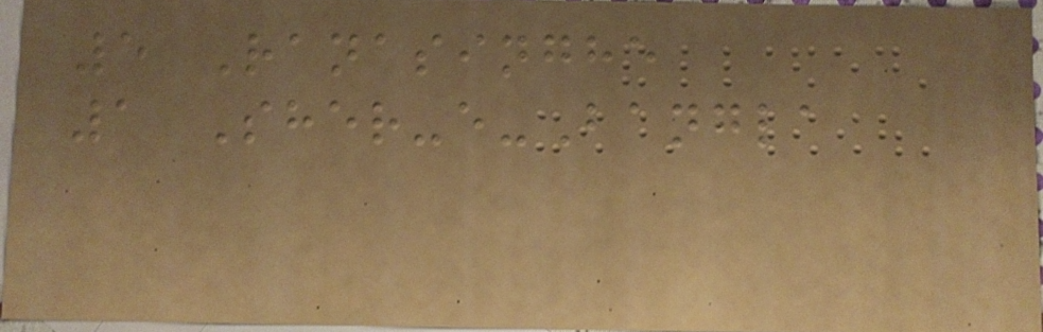5 Ranasinghe
1 Sher-e-Bangla
